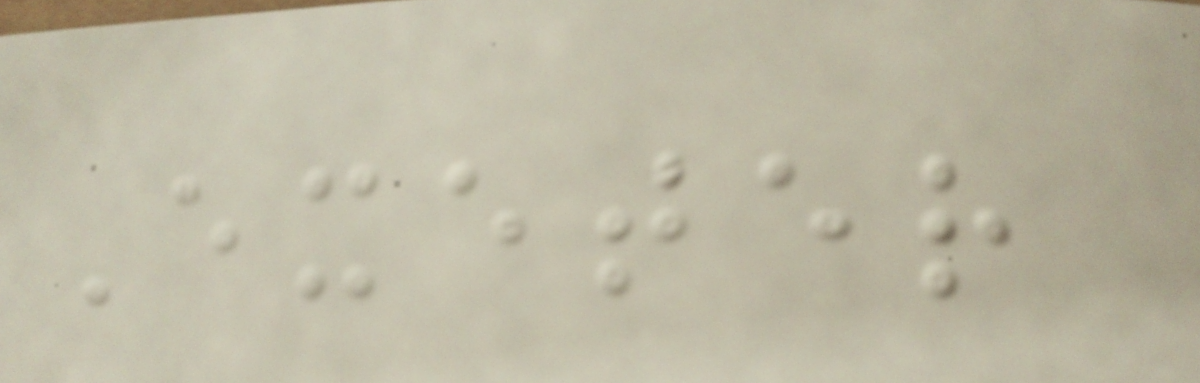Exeter
